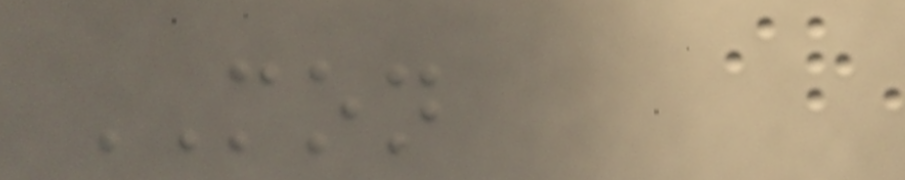MON
